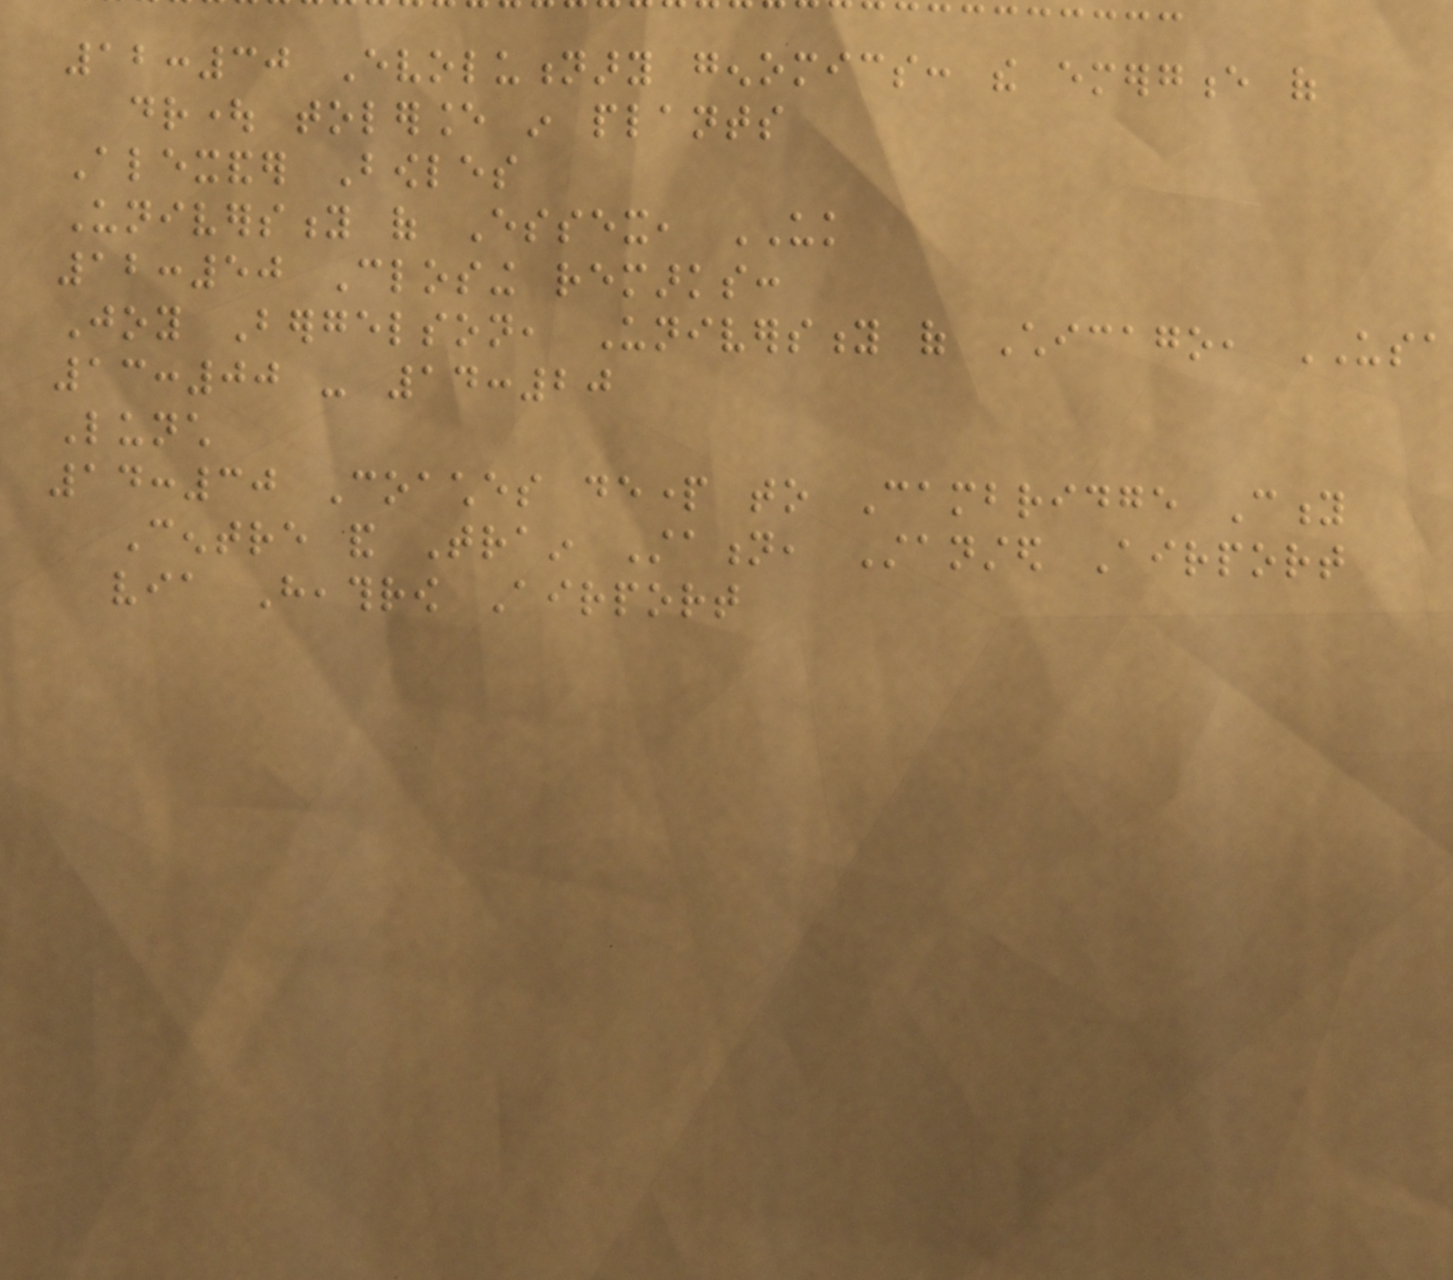12:30 Evolutionary genomics: the emergence of
drought tolerance in plants
Alexander Bowles
University of Essex, UK
12:50 Closing remarks:
Joy Bergelson, University of Chicago, USA
13:00 - 14:20
Lunch
14:30 Coaches depart to Cambridge City
Centre and Train Station, Stansted Airport
via Heathrow Airport
